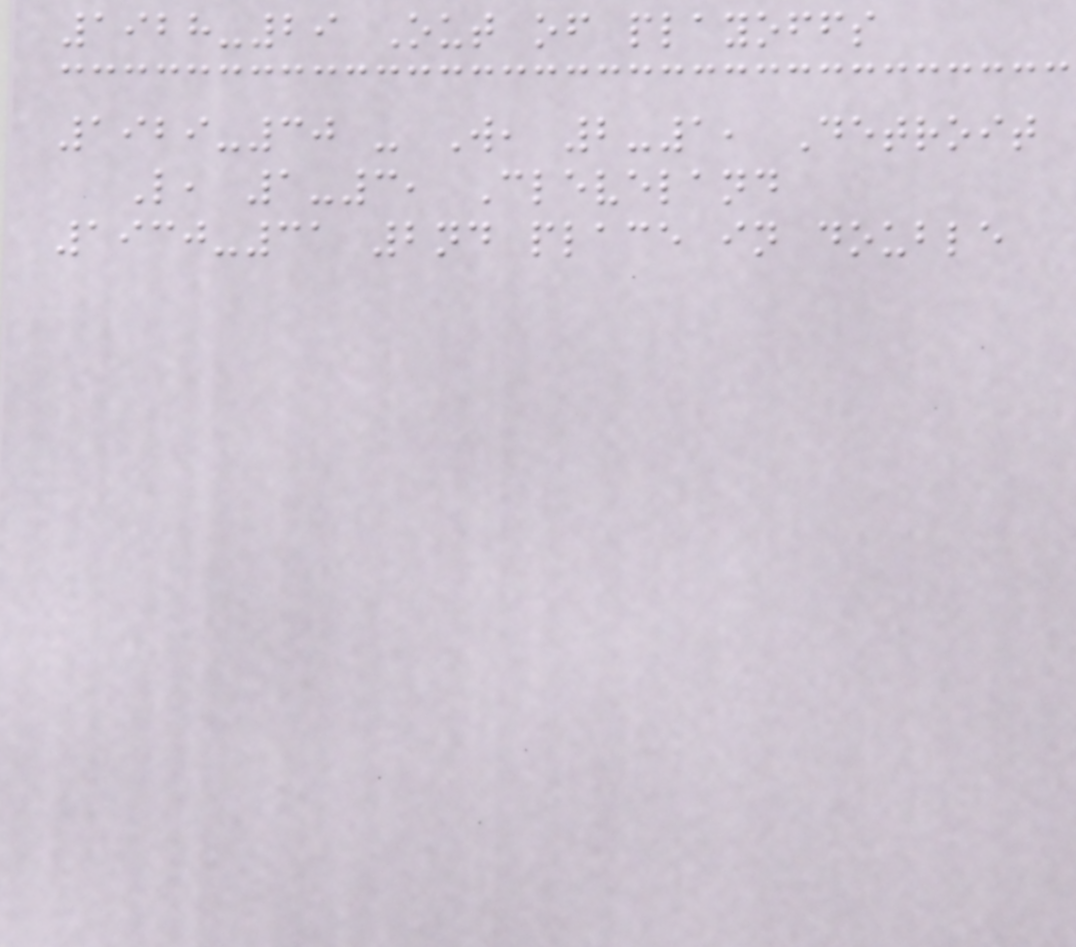1928-29 Out of playoffs
1929-30 - W, 2-1, Detroit
L, 1-3, Cleveland
1930-31 2nd place in double
